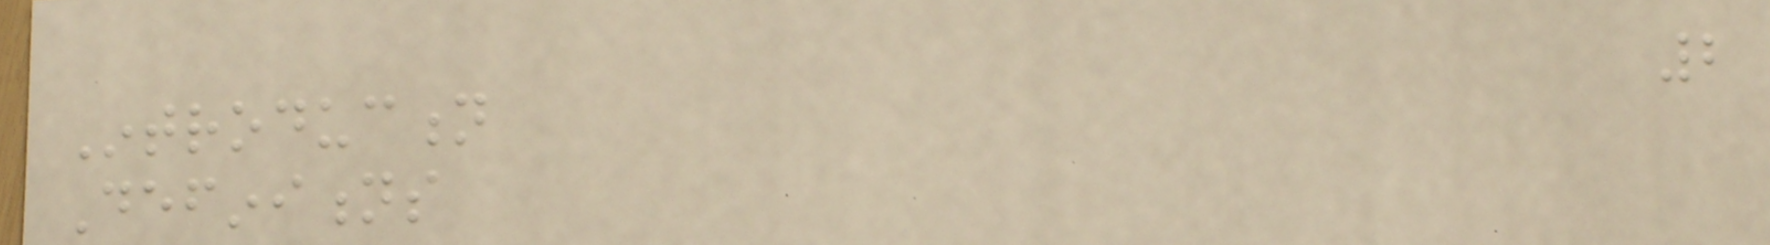2
Introduction
Definitions
